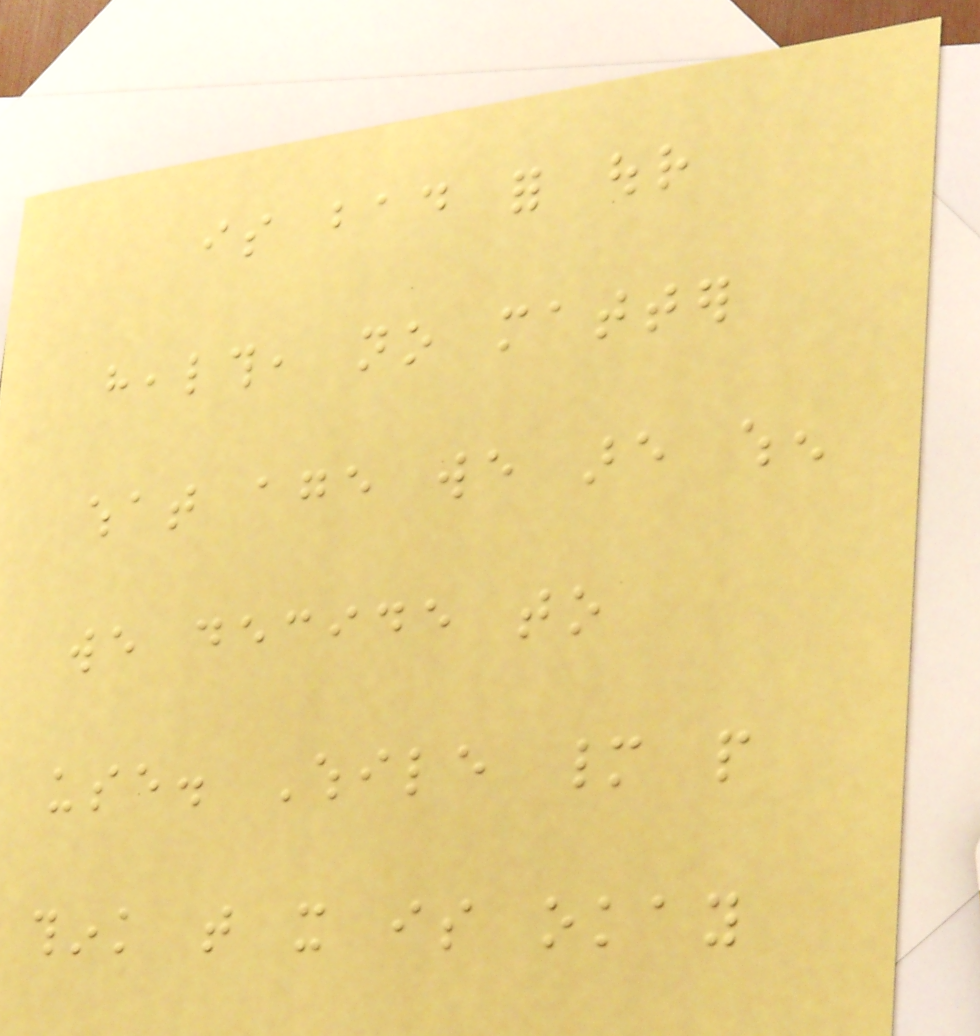is bad for our
health, no matter
what age we are when
we decide to
use. While many people
think that it is okay
